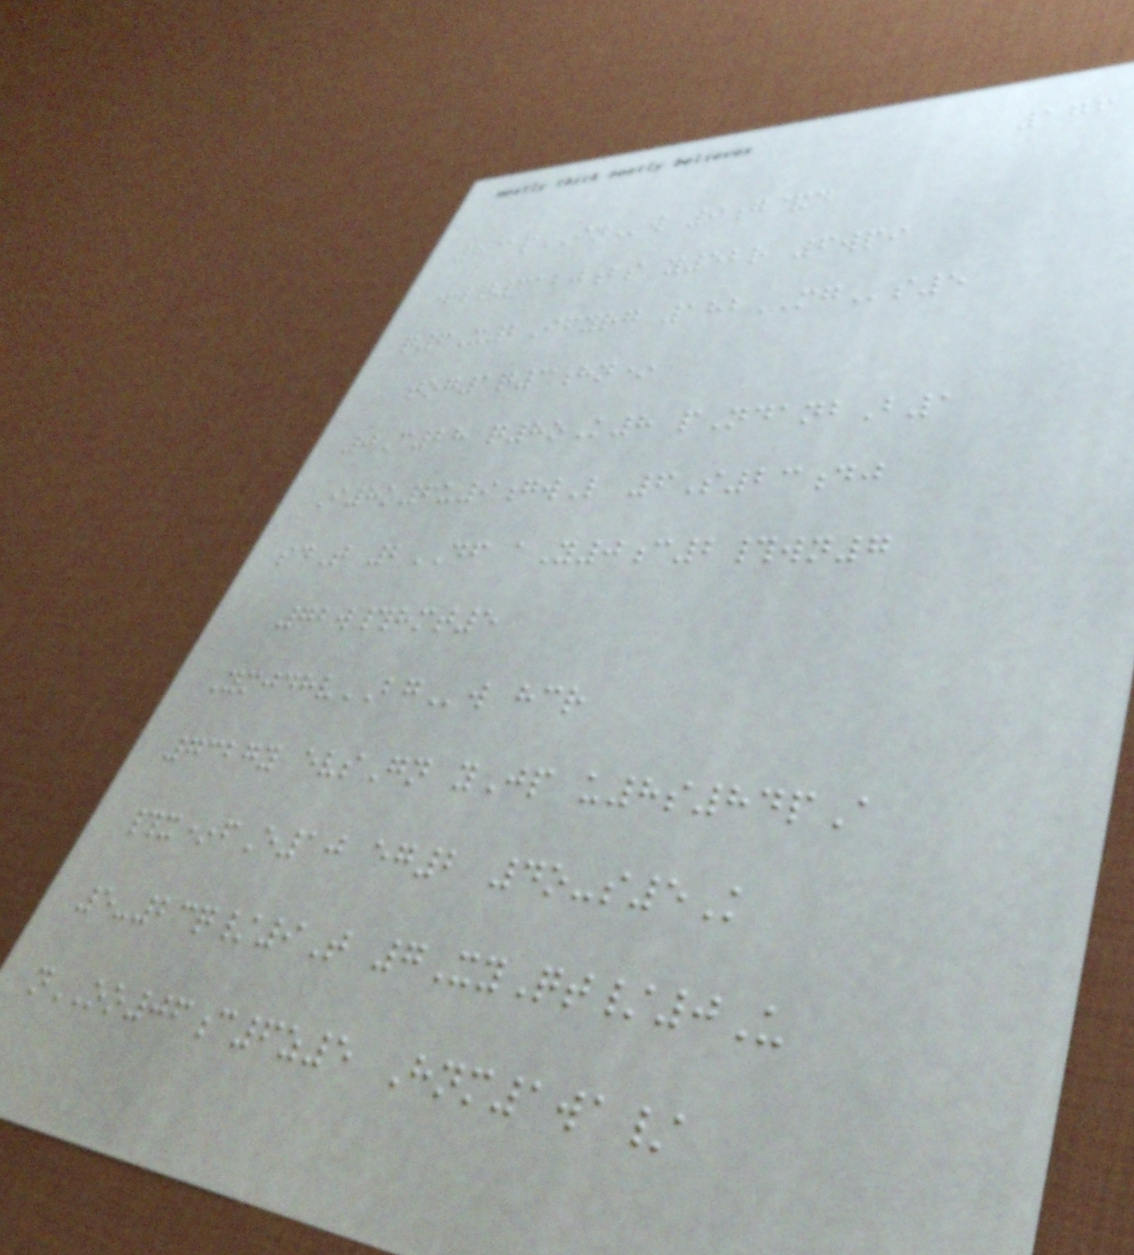176
8@pINw 9g&d
+lq3120bs y52r 6wpi
q6X2Ifyrg 182MGs5
tog1q3hn*
0C28 q8oK8 pNdanbB1
I8k6u9gwL 6S23dj
sdT 2DF aY0c2#wn7
72w#hmt5
YmjdhvBGw hcr
7327y evsGn yJp u8s84pA
#x*fE10 eg2 4o-s5K
5-23q/9T 7XyQt/0U
nOO06c6z5 Hnm1wa/
